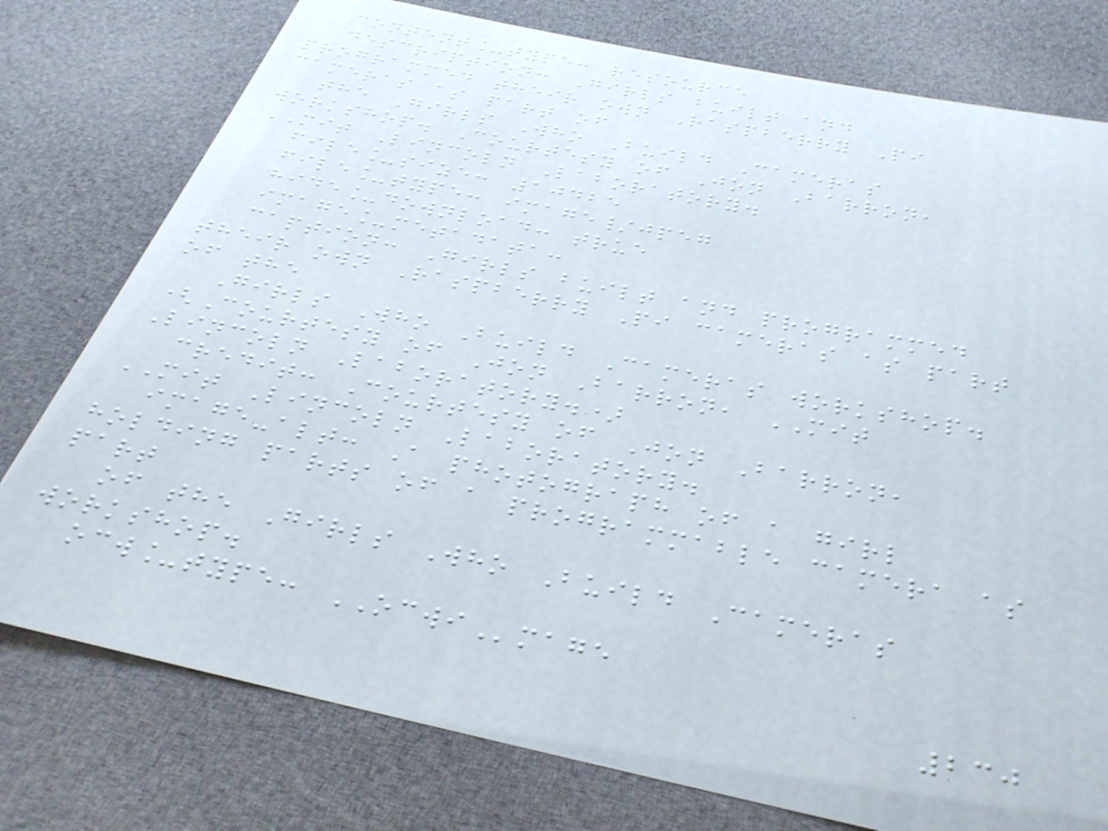content_type: resource
description: Girls built and
programmed their own Raspberry Pi
cameras as part of
the Girls Who Build Cameras
workshop. Courtesy of Jon Barron,
MIT Lincoln Laboratory.
file_size: 10425
file_type: image/jpeg
hide_download: true
image_metadata:
caption: Girls built and programmed
their own Raspberry Pi cameras as part
of the
Girls Who Build Cameras workshop.
(Courtesy of Jon Barron, MIT
Lincoln Laboratory.)
credit: Courtesy of Jon Barron,
MIT Lincoln Laboratory.
image-alt: A photograph of a girl
holding parts of a programmable camera as
part
of the Girls Who Build Cameras
workshop.
ocw_type: OCWImage
230
